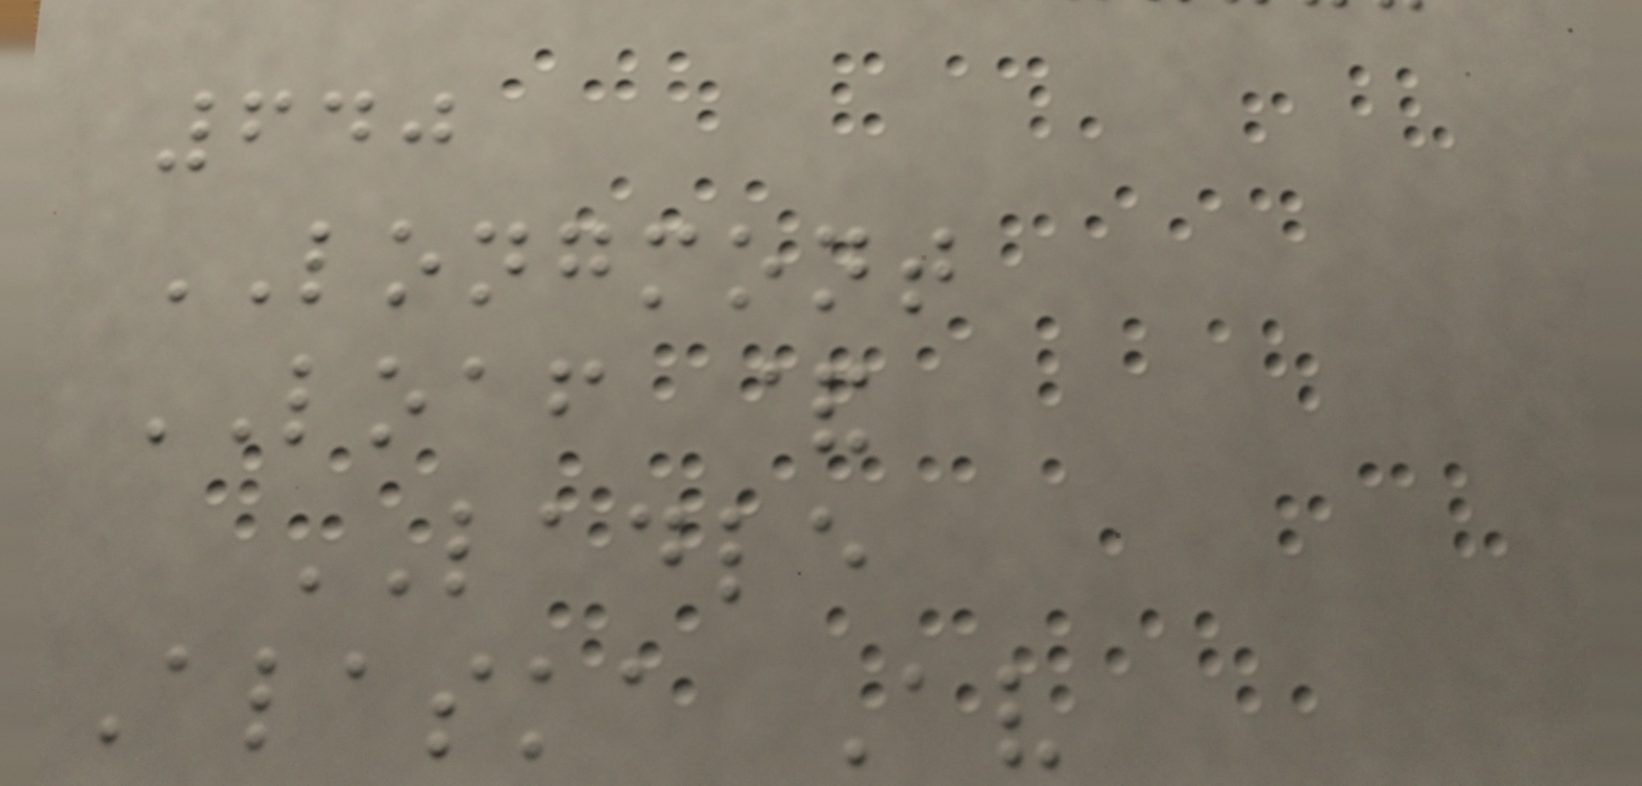640
LONGMONT
LOAF &
LADLE
Alaska Av
